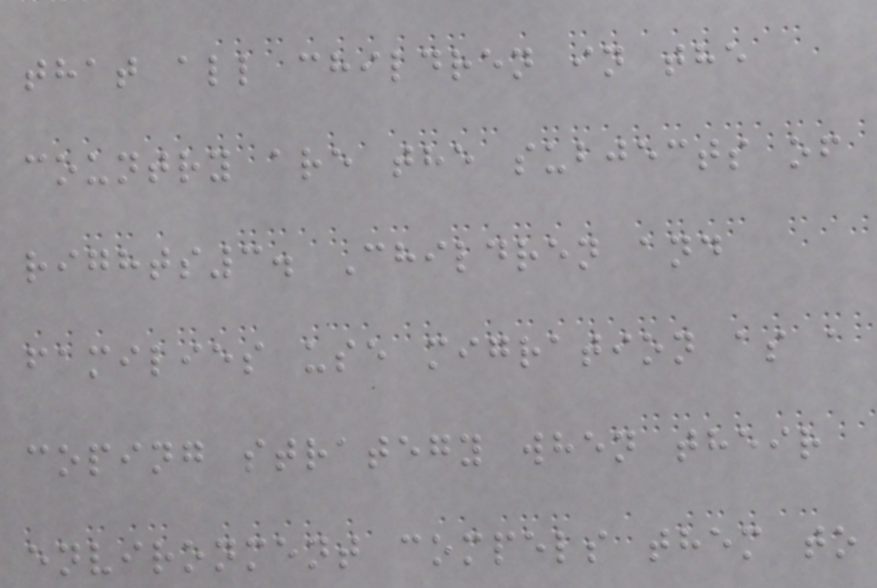that all children in the
country are the subjects of
rights3. Children and
families use migration as a
coping strategy when their
environment compels them to
